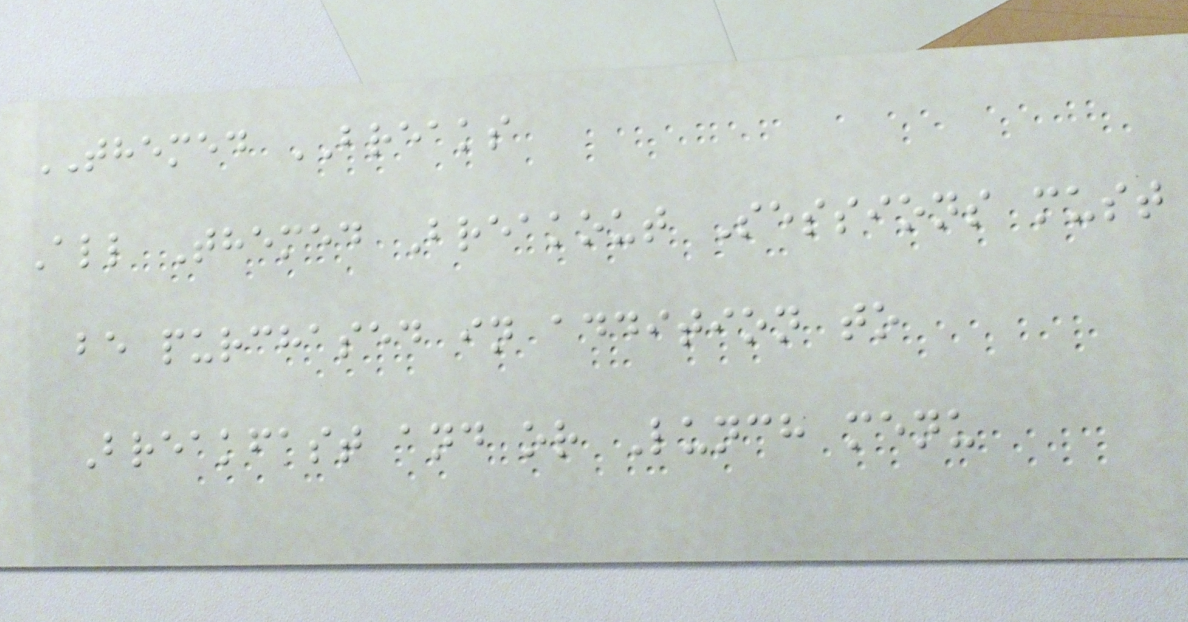THEMED BREAKS
All Themed Breakout Sessions must
be purchased in addition to
Breakfast and or Lunch menu
